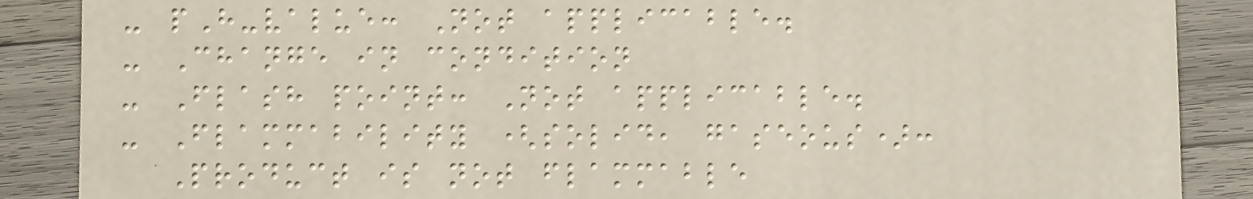- pH-value: Not applicable.
- Change in condition
- Flash point: Not applicable.
- Flammability (solid, gaseous):
Product is not flammable
